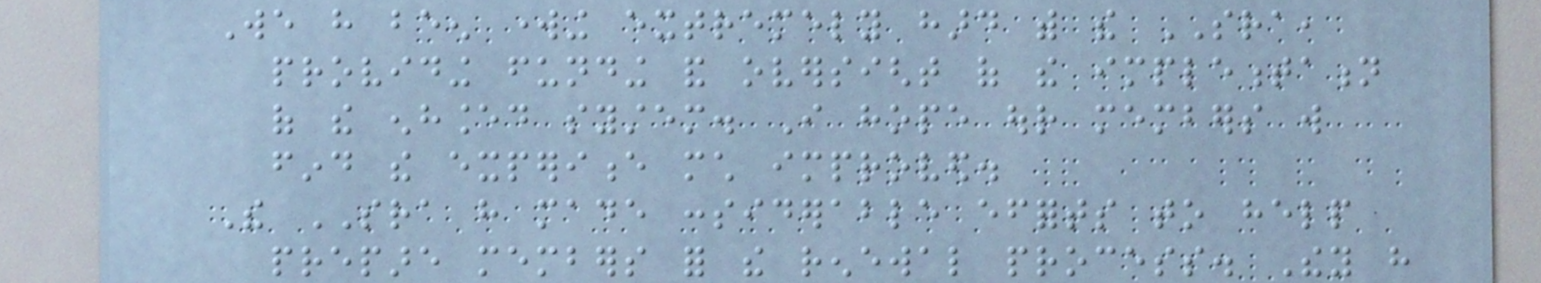We have been working extremely hard with the SRA,
providing funding and oversight of the implementation
of the enhanced system. I hope our members will
find the experience much improved.
The SRA have made considerable efforts to help
prepare members for the renewal process. They have
